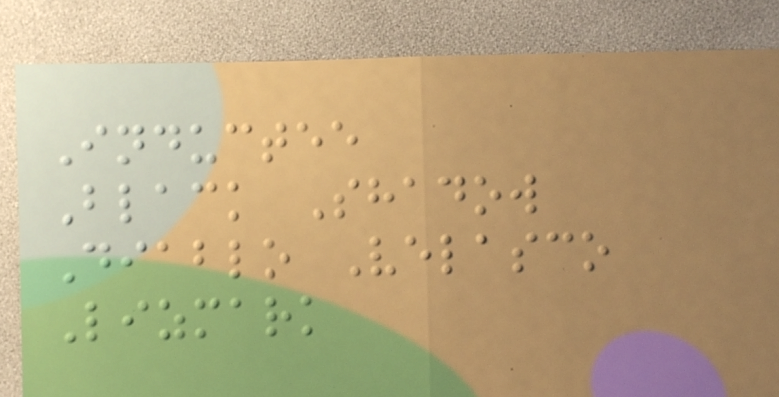Inductee
Black Shadow
Diablo Velasco
Lizmark
